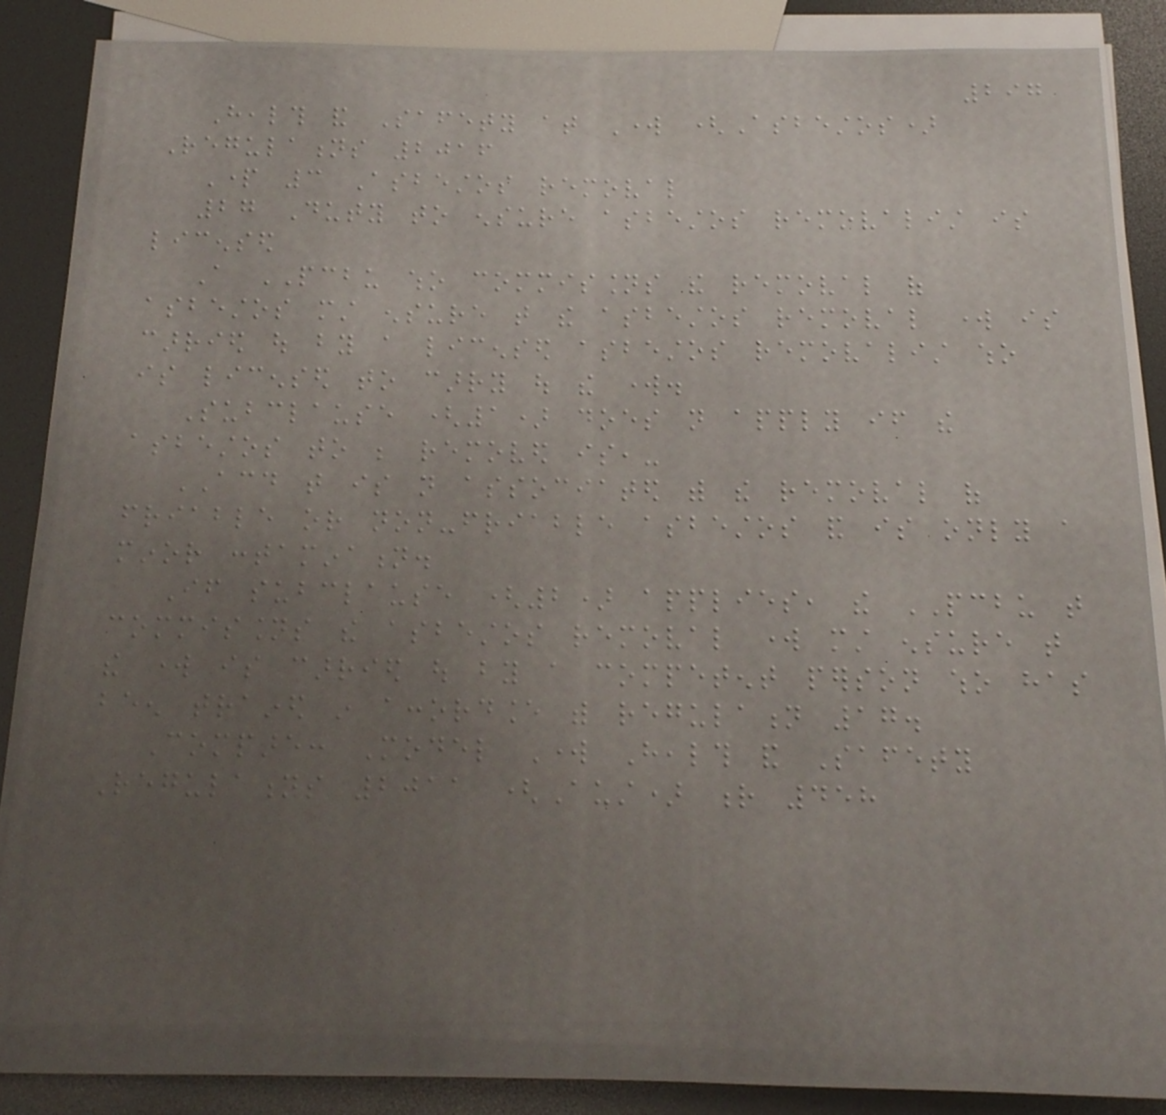297
Health and Safety at Work (Asbestos)
Regulations 2016
Part 3 Asbestos removal
27 Duty to ensure asbestos removalist is
licensed
A PCBU who commissions the removal of
asbestos must ensure that the asbestos removal work is
carried out by a licensed asbestos removalist who
is licensed to carry out the work.
Subclause (1) does not apply if the
asbestos to be removed is,-
ACD that is not associated with the removal of
friable or non-friable asbestos and is only a
minor contamination.
If subclause (2) applies, the PCBU that
commissions the asbestos removal work must ensure that
the work is carried out by a competent person who has
been trained in accordance with regulation 17.
Compare: Model Work Health and Safety
Regulations 2011 (Aust) r 458
